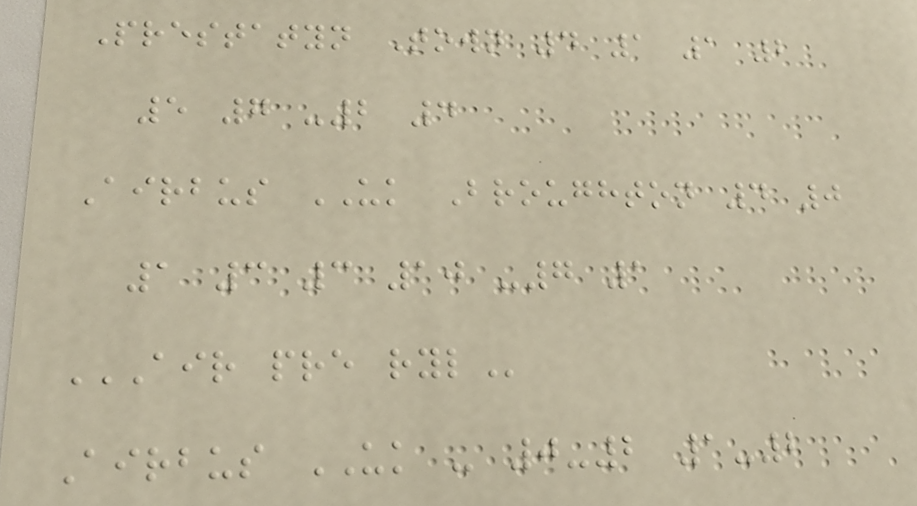Prestatyn Town 4 1 1 2
5 7 -2 4
Airbus UK Broughton 4 0
1 3 3 10 -7 1
AIR PRE RYL
Airbus UK - 0-2 1-2
